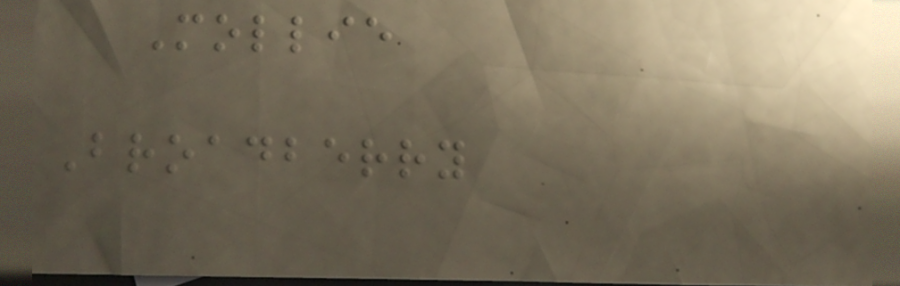Mollie
Broadberry
